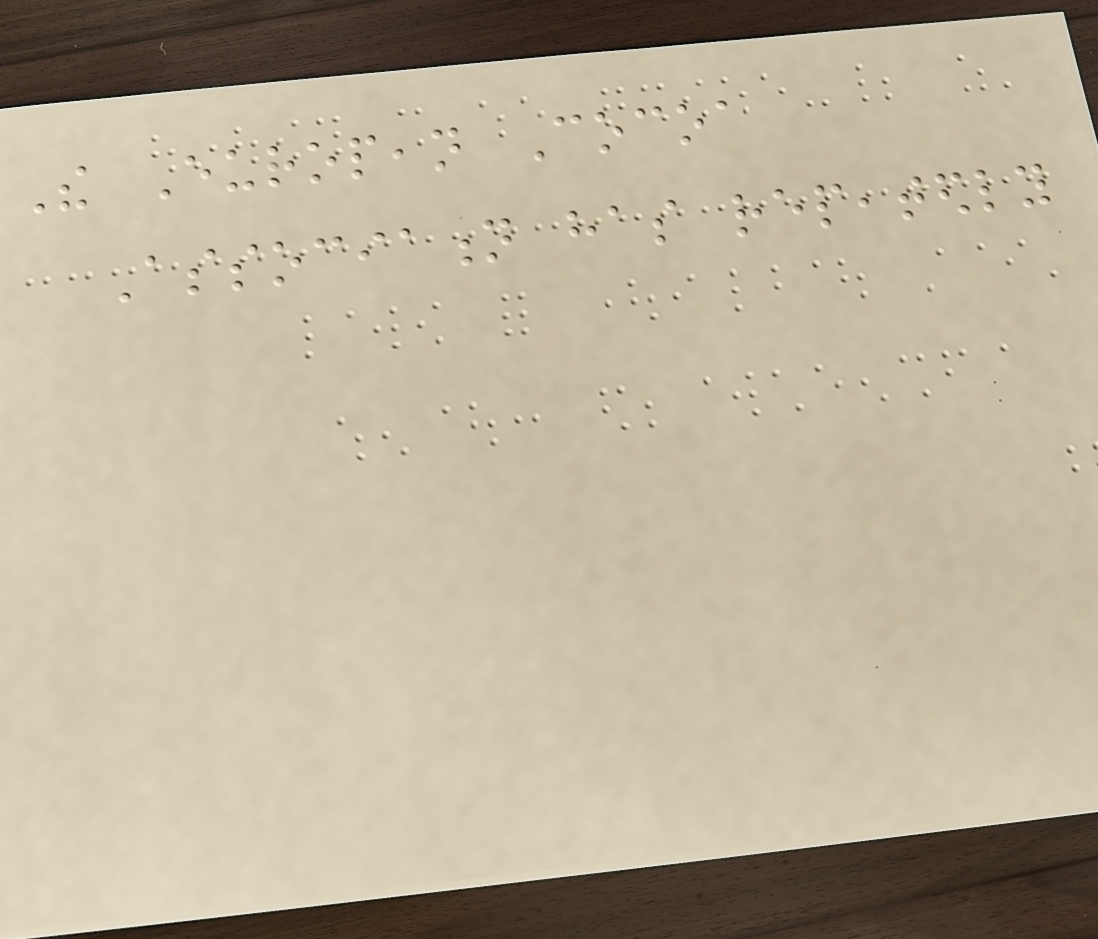The European Cocoa
Association has repeatedly
